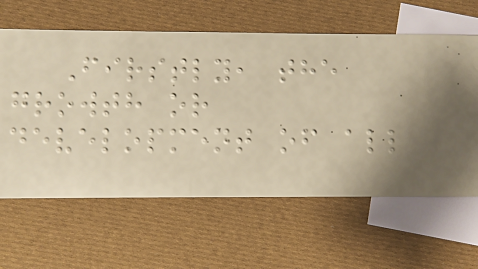Firstly, the
growth or
development of all
